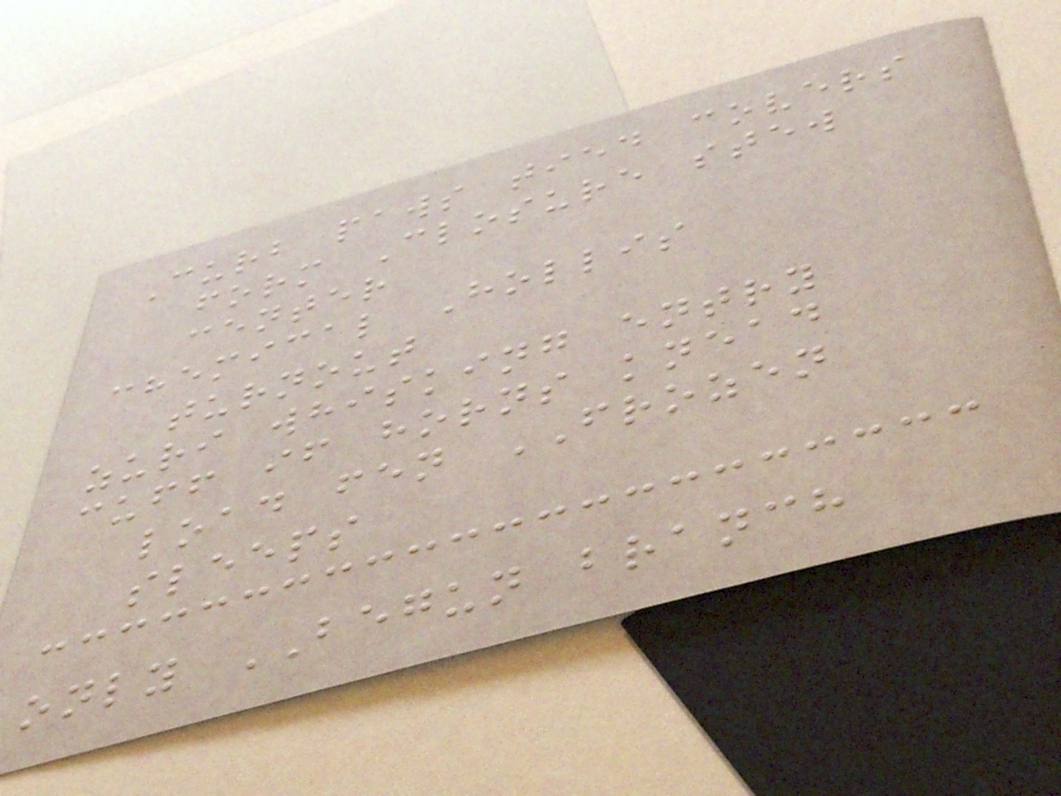Curb paws tied covers
form Closure stew
center
chemical Hollis
turnout
zuri whisking entry
cuff if horns knead
load fen FROZEN
sleeps
only BEGUN branch
